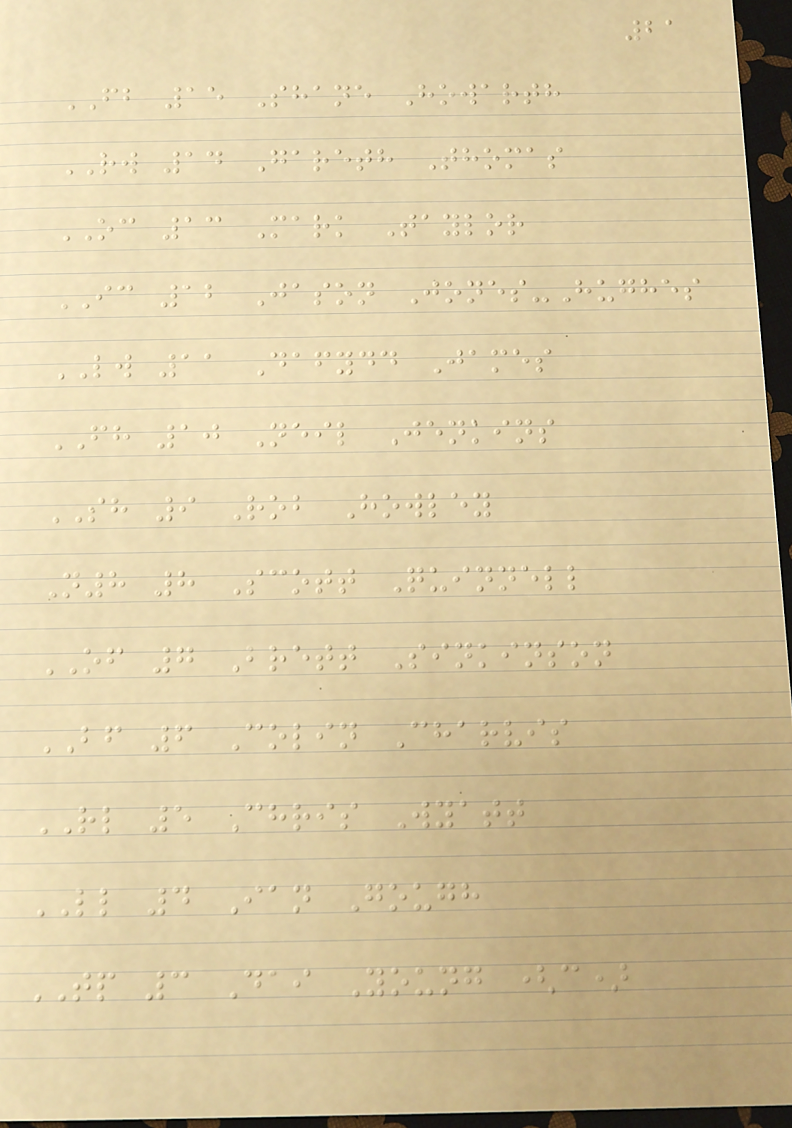21
FB 15 Shane Howarth
RW 14 Gareth Thomas
OC 13 Mark Taylor
IC 12 Jason Jones-Hughes
LW 11 Dafydd James
FH 10 Neil Jenkins
SH 9 Rob Howley
N8 8 Scott Quinnell
OF 7 Brett Sinkinson
BF 6 Colin Charvis
RL 5 Chris Wyatt
LL 4 Ian Gough
TP 3 Dai Young (c)
